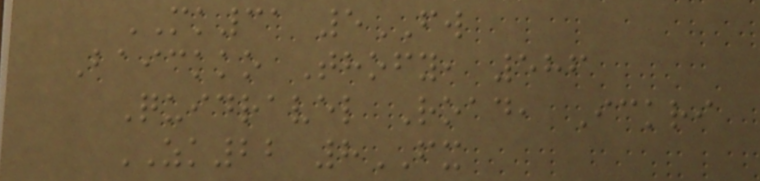MK31 5FW
Baickko Thofy, 586
Quidravel Road, Ickri
ZK22 8FX
